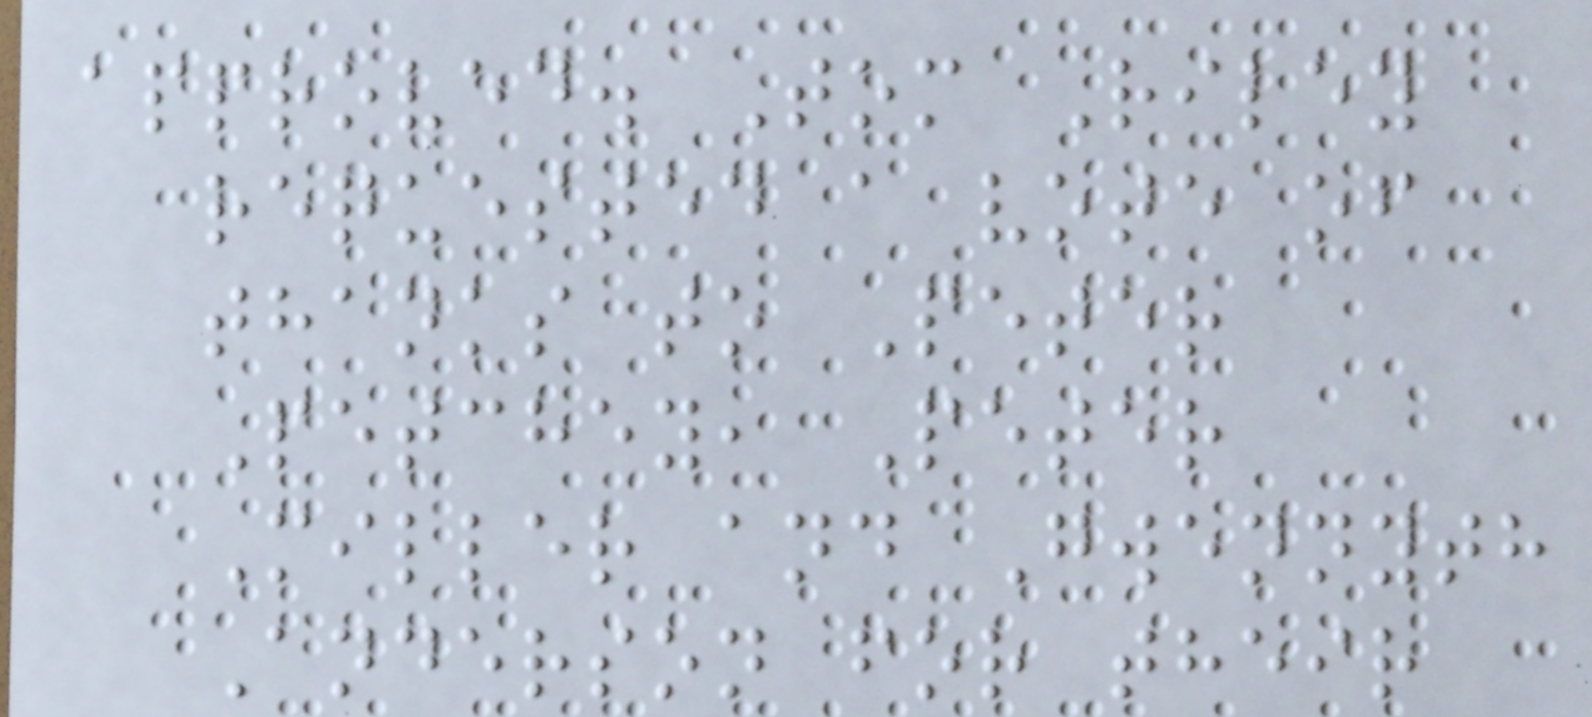approved. Tom Riley
requested a vote of
thanks to Peter
Petchey, Peter
Miller and Gwennyth
Anderson for their
